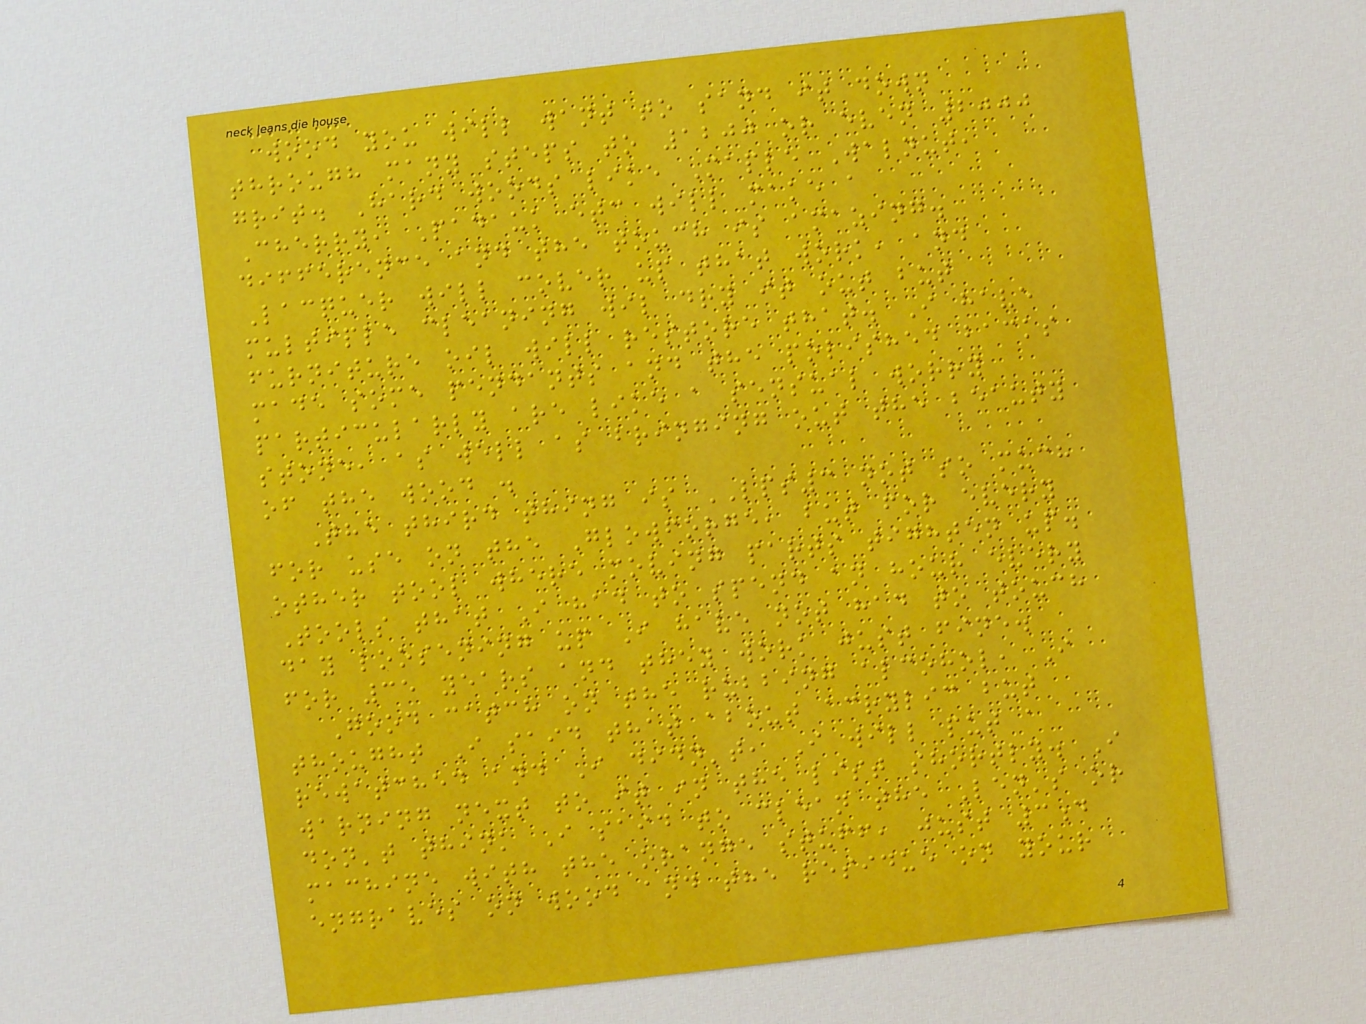wood you will want to sand it down
through many steps to 1200 or even 2000
grit. Hard woods like Maple Walnut,
Cherry, Padauk etc will make a
difference and the touch is amazing.
Lacquer will cover up that work, and
multiple cleaning wil dry it out but
furniture oil will restore that. I have
made some pendants and the polished backs
particularly are like a sensual worry
stone, as well as bringing out the beauty
of the wood .
The third thing is LPS3 not so much
for use on the Glowforge, but for every
other tool where moving parts tighten up.
Tools that I had to spend an hour every
day loosening up I have not had to touch
for 35 years and they work just fine.
Good catch on the rubbing alcohol, I
thought I said that about acrylic but
rewatched and I didn't, I will put a
warning next to it in the list shortly. I
don't think I said to clean the Len's or
machine with the orange stuff, just 3d
engraves on wood and the residue on your
